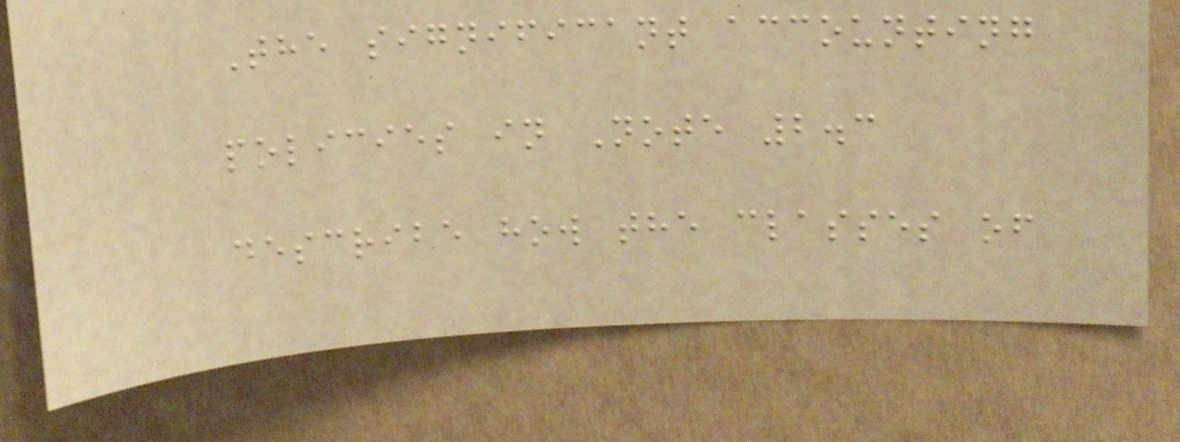The significant accounting
policies in Note 2.3
describe how the classes of
